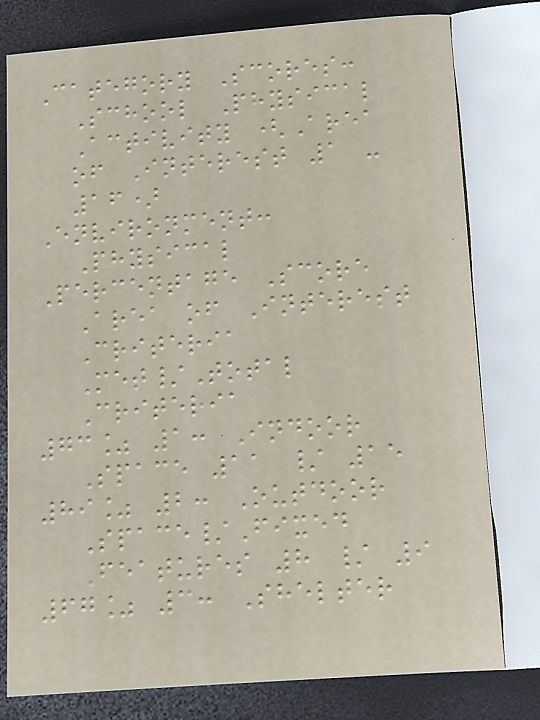Category Scores:
School Physical
Activity (Area
of Interest 1 -
16)
Environment:
Physical
Percentage Score
Area of Interest
Criteria
Met/Total
Criteria
73% 1: Indoor
Space 11 / 15
89% 2: Outdoor
Space/Fixed
Features 8 / 9
67% 3: Shelter
